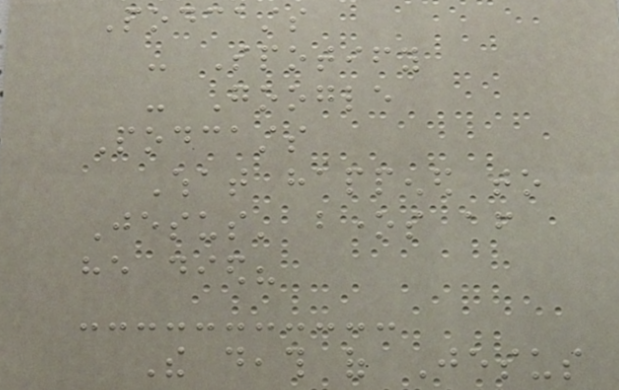Podcasts
- Spotify
- Google
Podcasts
What happened to
Jesus' bones after
he died?
The death of Jesus
